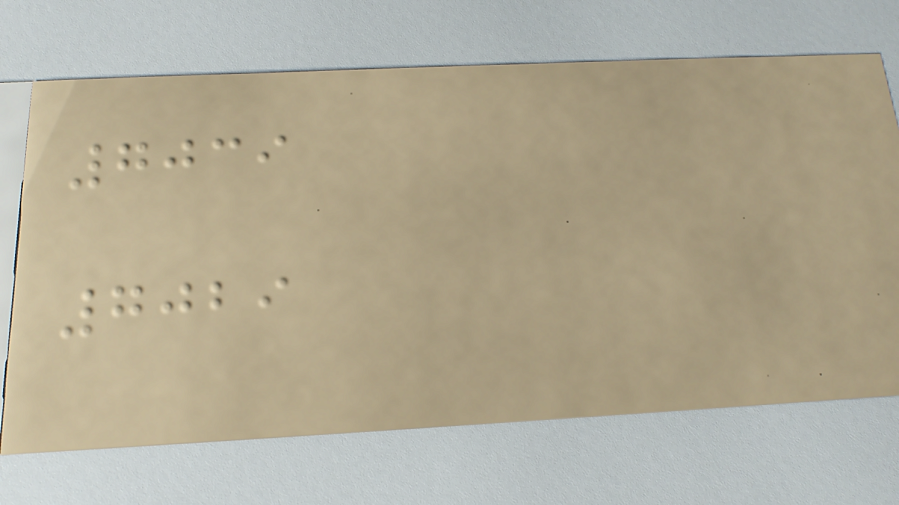7039
7029
